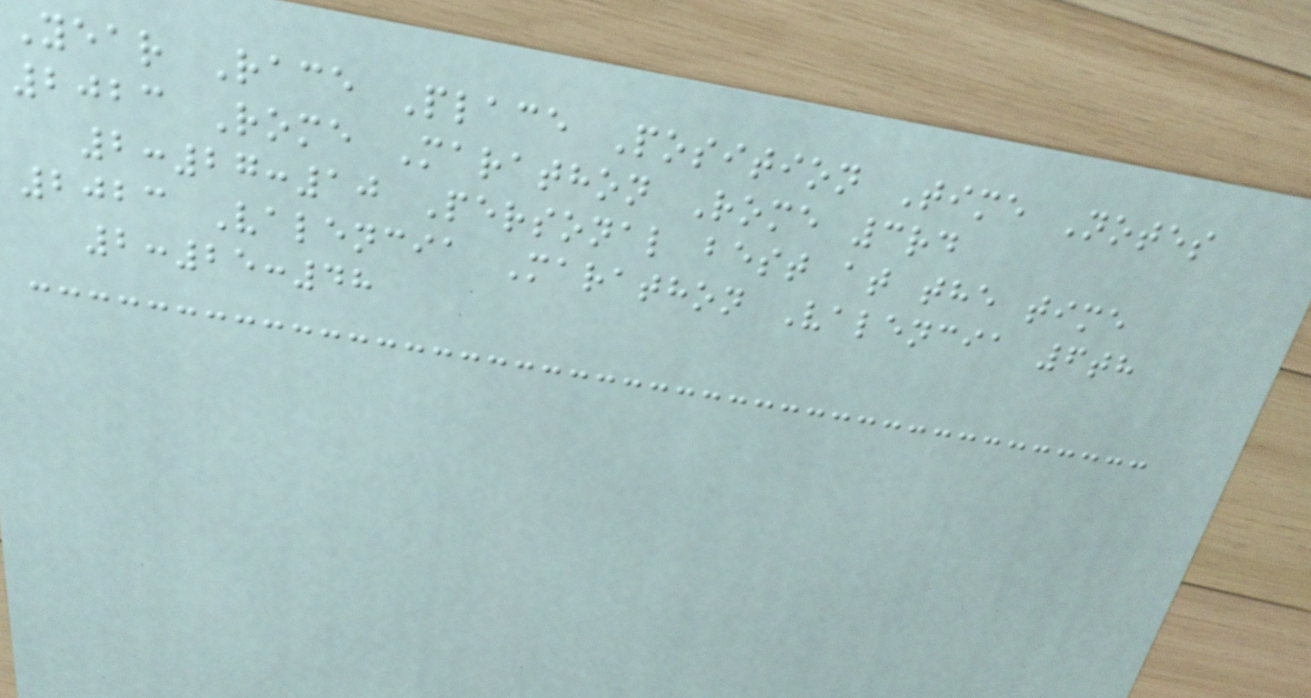Year Race Place Position Time Notes
2023 Rome Marathon Rome 3rd
2:27:10 Personal best at the time
2023 Valencia Marathon Valencia 6th
2:25:48
